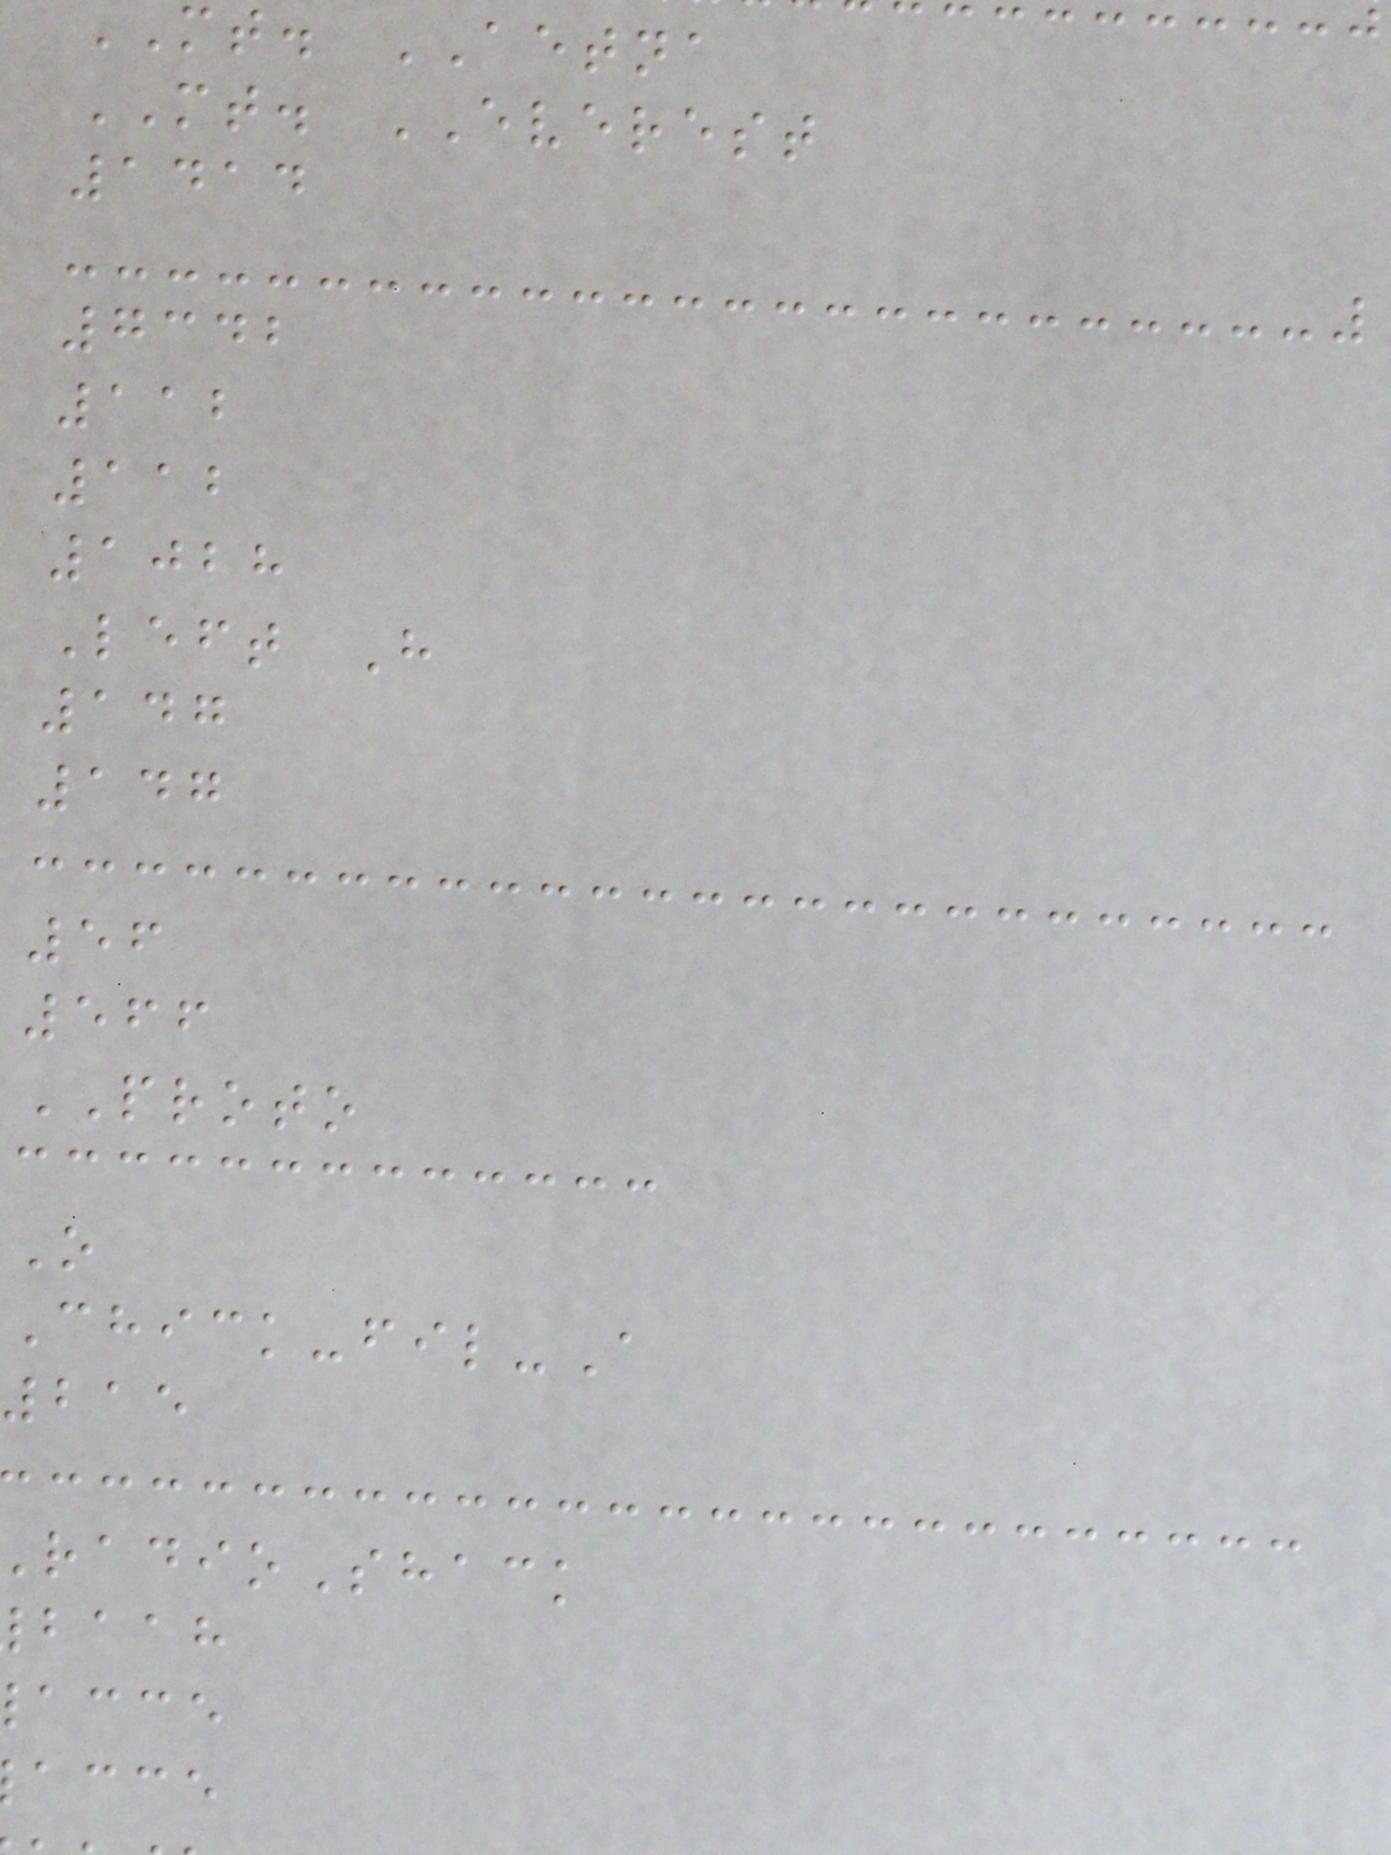mt. AETNA
MT. EVEREST
1414
7342
112
112
1028
Left H
147
147
56
566
PROTO
O
Chick-fil-A
215
adioShack
baah
acce
acce
